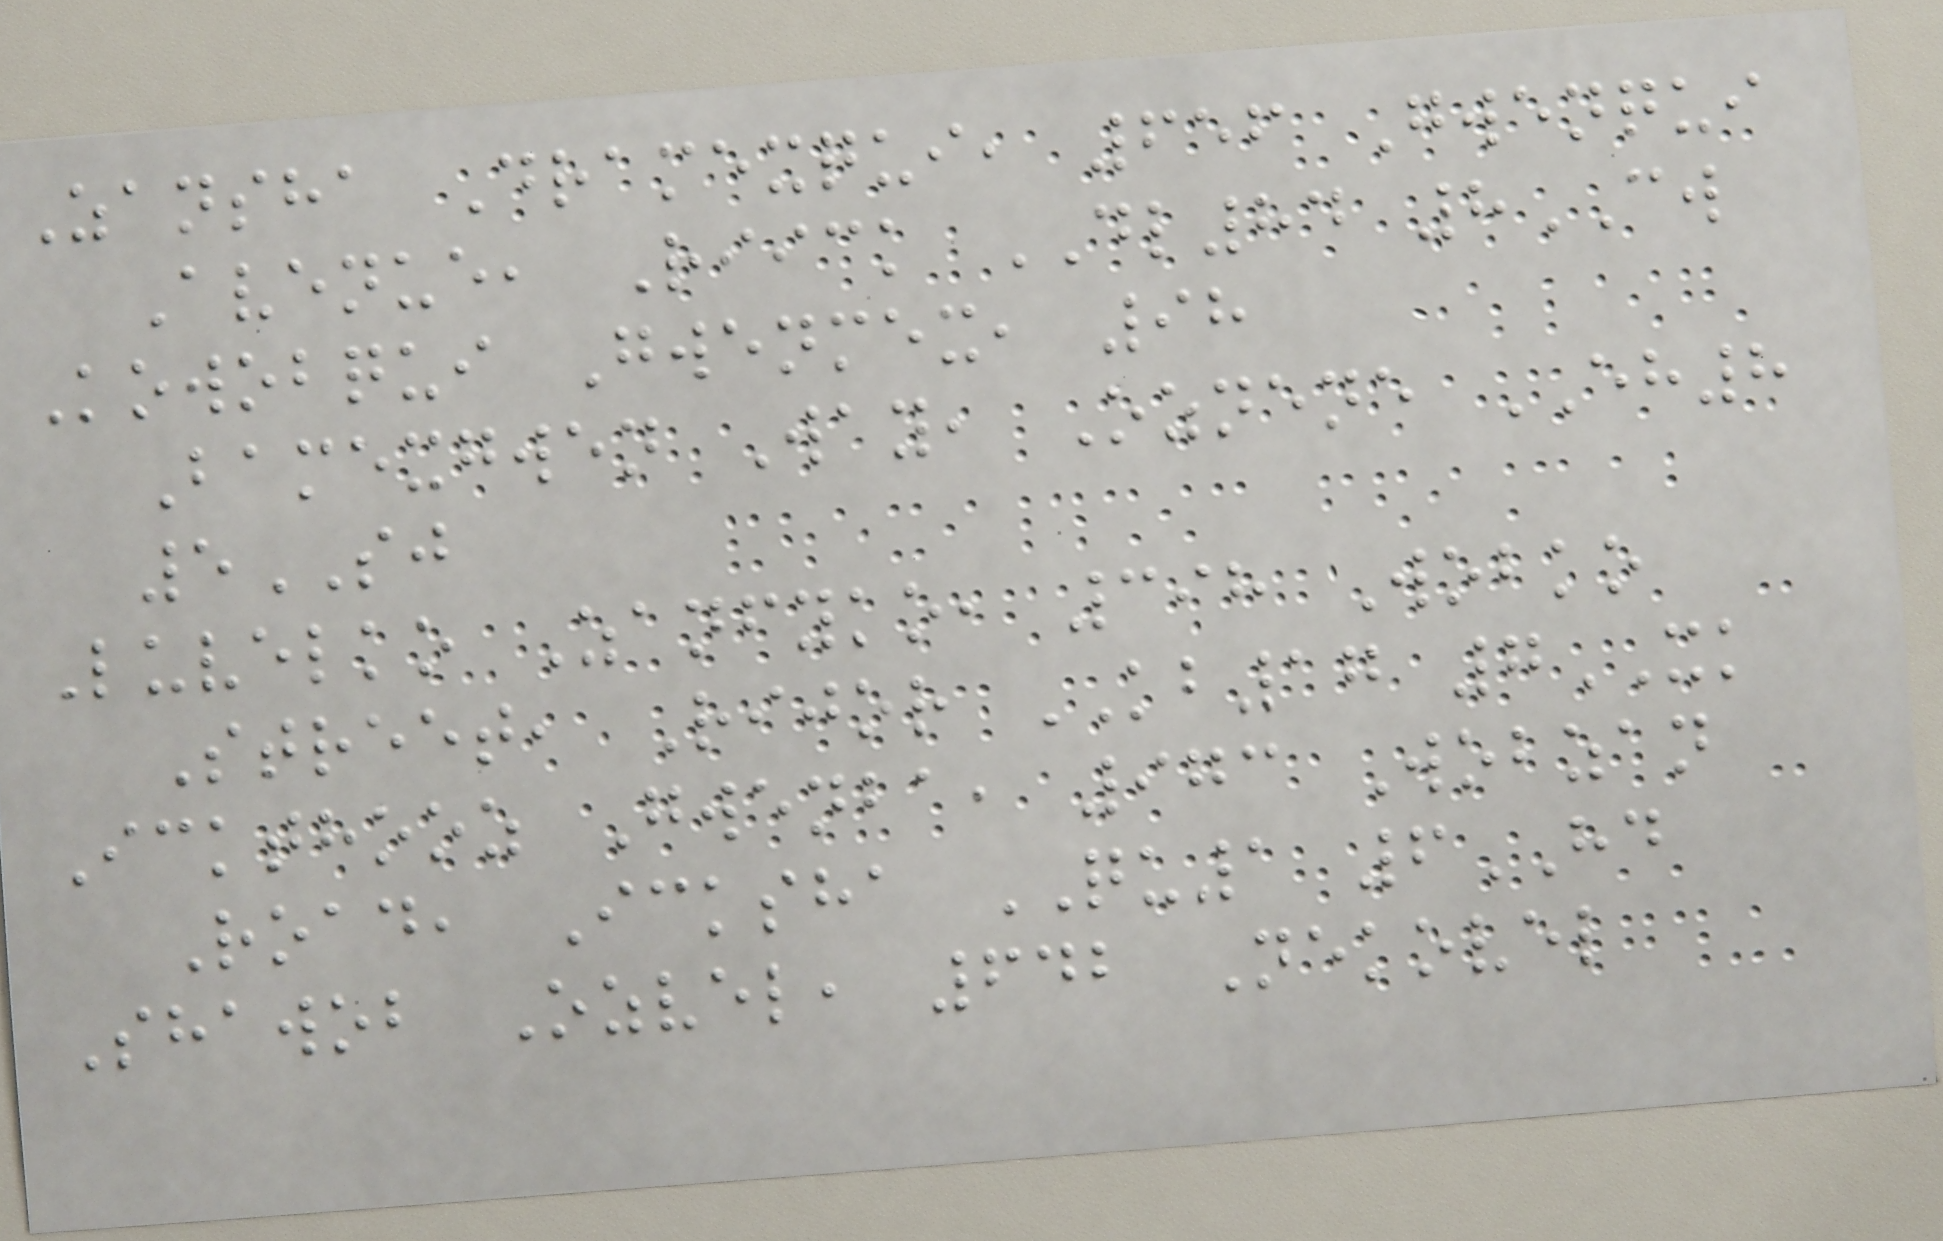Zansha Dramexqui, 656 Gwenqui
Avenue, Riick DL84 8CW
Kowobqui Gwenmex, 98
Bamexgwen Way, Oznene EH8
5SJ
Luvelko Zanfyko, 398 Wobko
Street, Rijor KB17 7XK
Ickthooz Gwenba, 973 Wobzan
Road, Icksha QU1 6HD
Shawob Ozvel, 642 Nekovel
